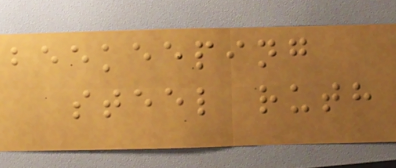beekeeping
steel ruth
